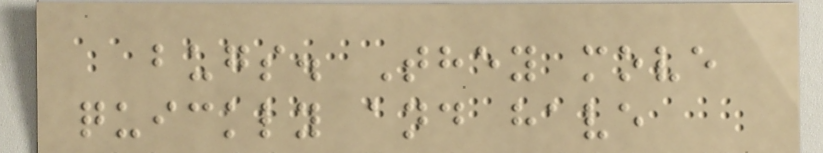bugs. They move
quickly and have
